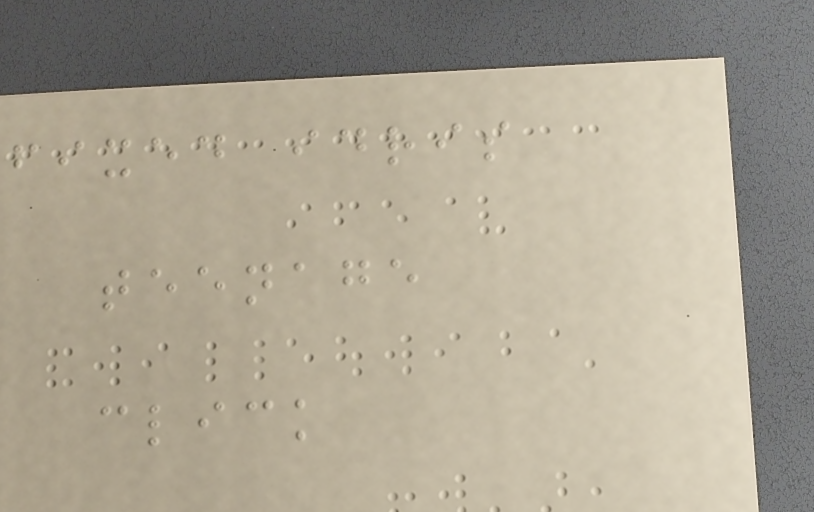fixed idris
teenage
click
